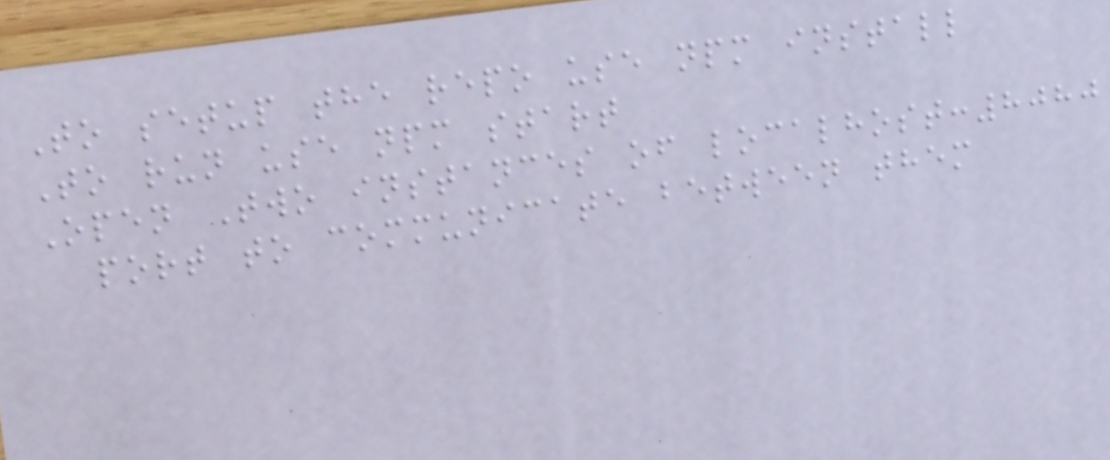To setup the repo use npm install
To run use npm start
Open Two instances of localhost:8080
port to communicate between them
